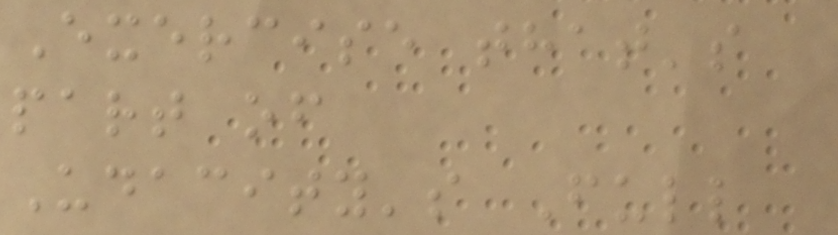Exercise that's
part of
Udacity's Full
